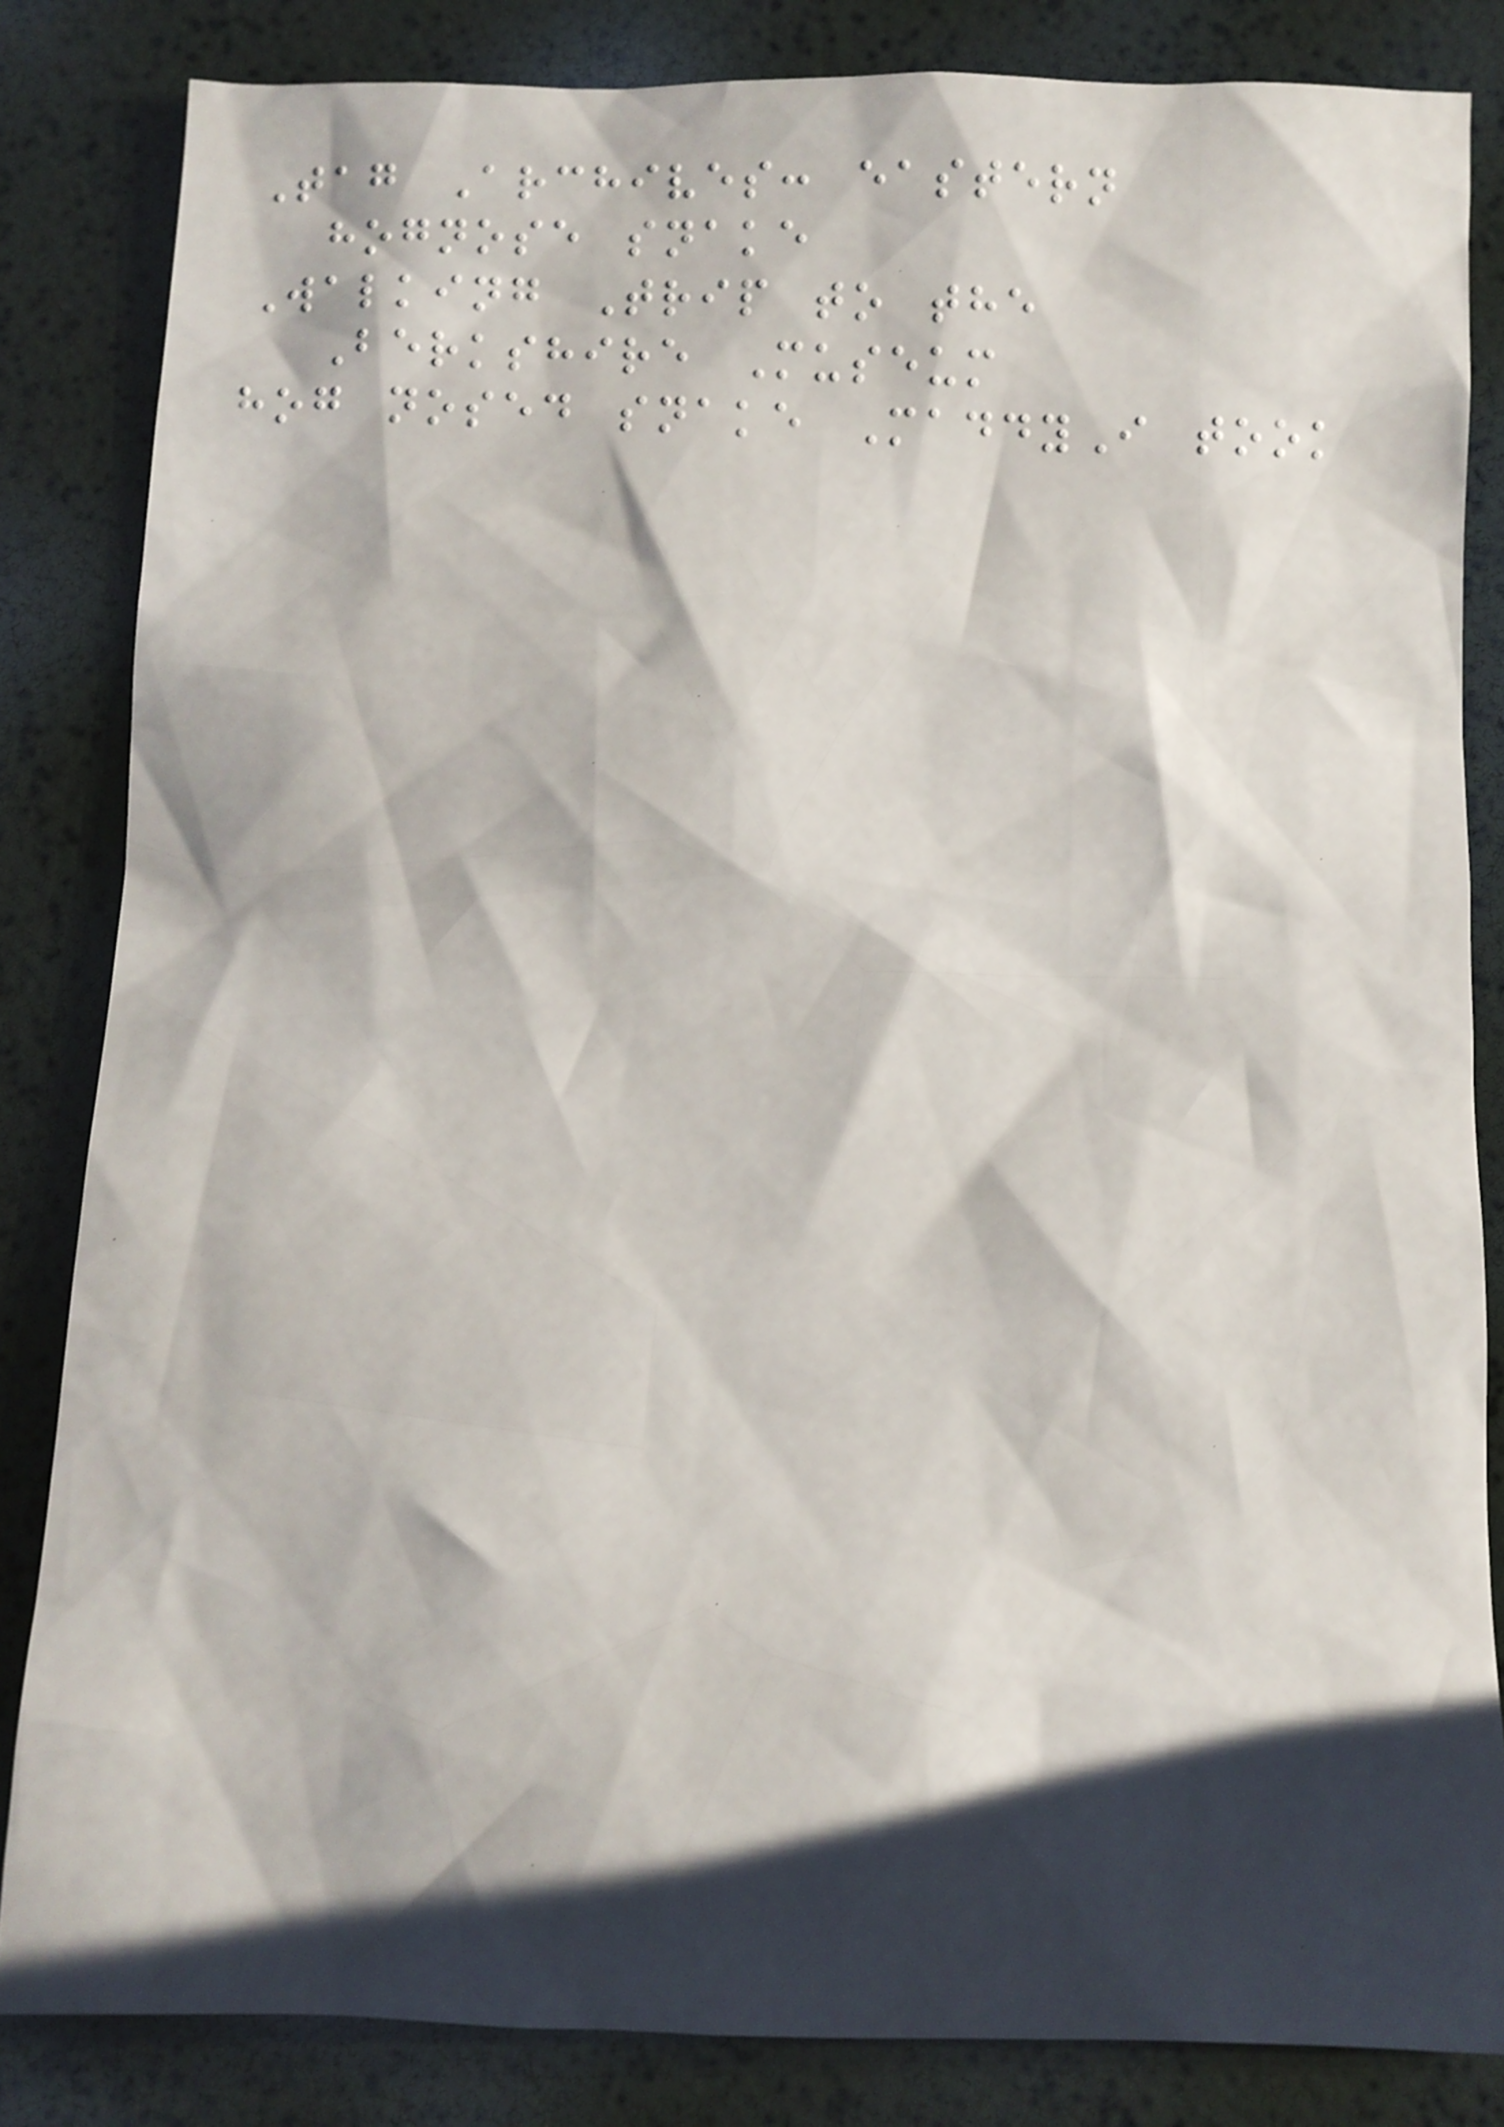Tag Archives: eastern
hognose snake
Walking Trip to the
Berkshire Museum
hog nosed snake MaddyI took
